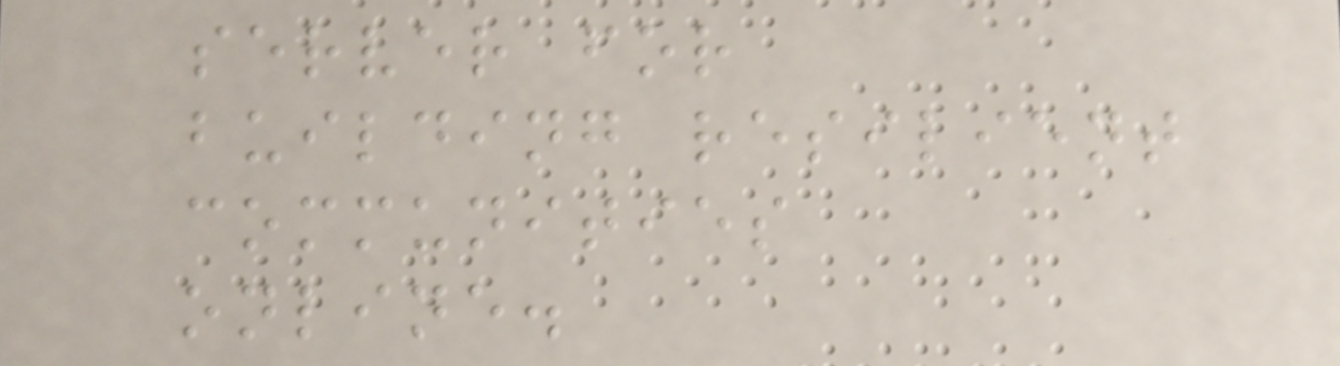server for
building resilient
communities
online.
